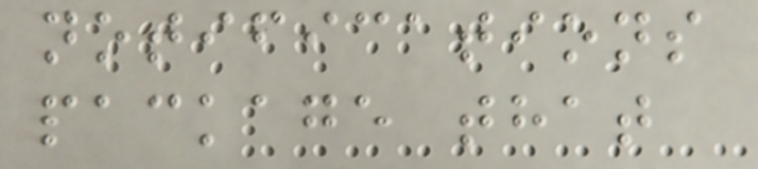notifications
package that
